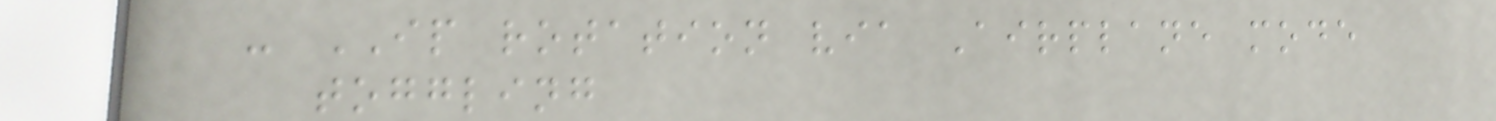- IP rotation via Airplane mode
toggling
